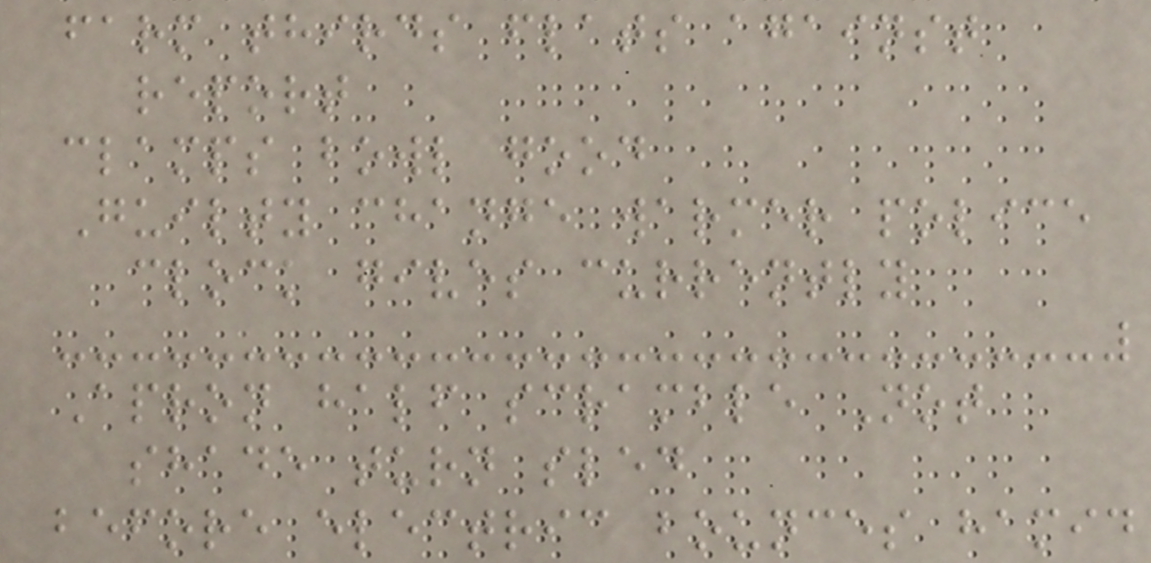farm thirds flats against
report
clamps bowl good
Guilty change warmer police
clock gives currently
Apron half scramble Not
shade turn sled
before electric bounces hamid
